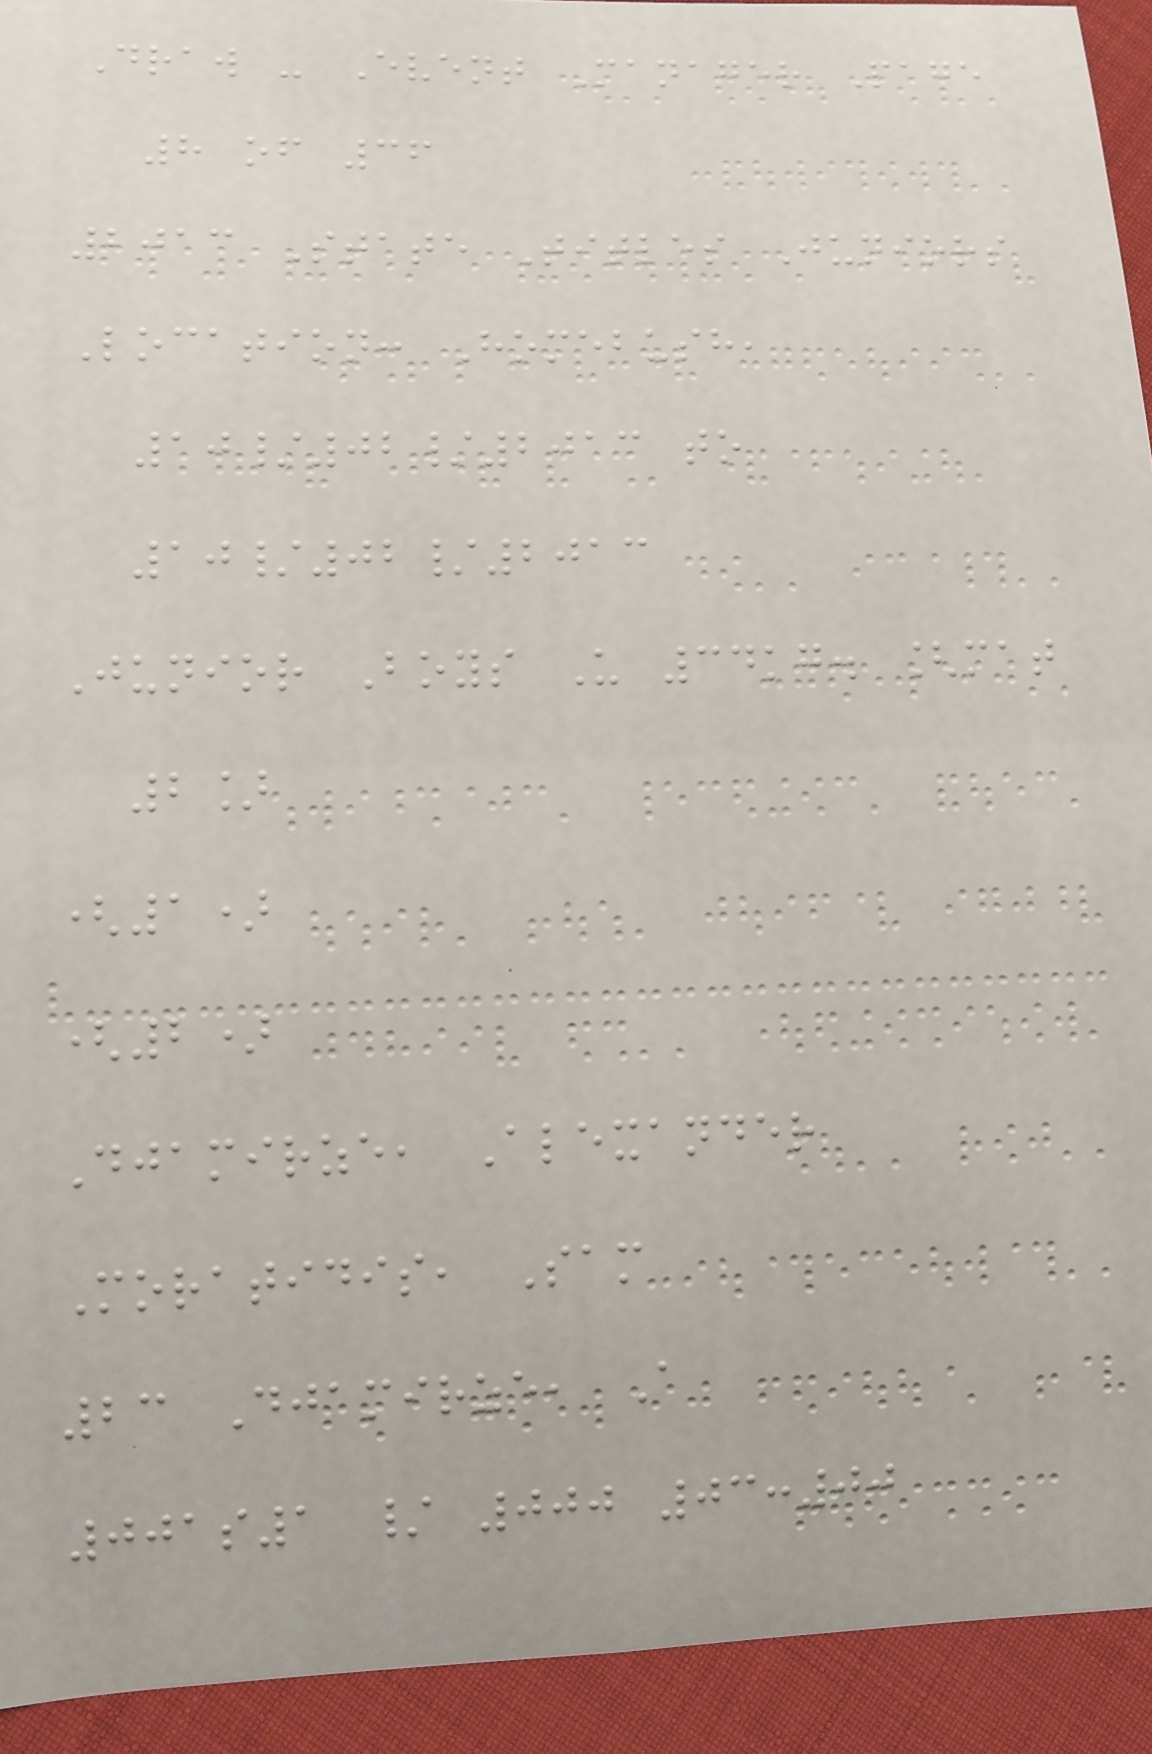Draw - Event Manager Page
8 of 36
2013 State Titles Juniors
Location: Homebush,
10/02/2013 to
10/02/2013
Junior Boys U 34kg. [mat
2]
(1)
(2)
Djamirze, Alexander
Moratidis, Sam
23 Djamirze, A
001s1 / 000 03:00
